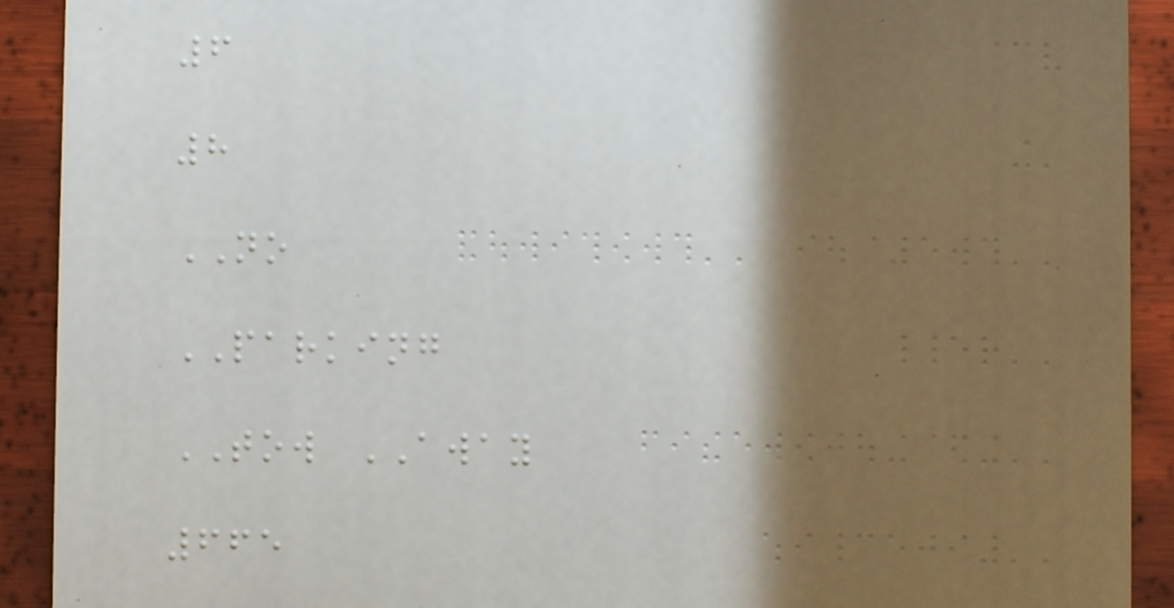6
8
NO
PARKING
TOW AWAY
665
